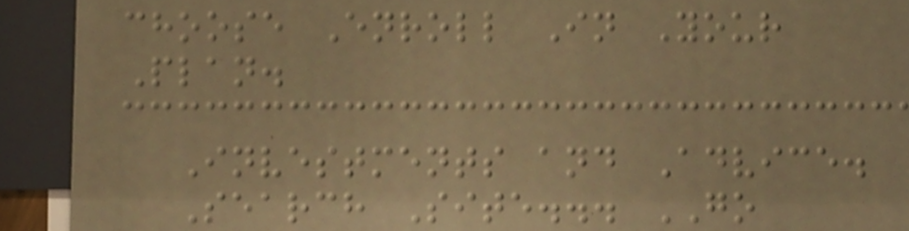choose Enroll In Your
Plan.
Investments and Advice.
Search Site... GO
